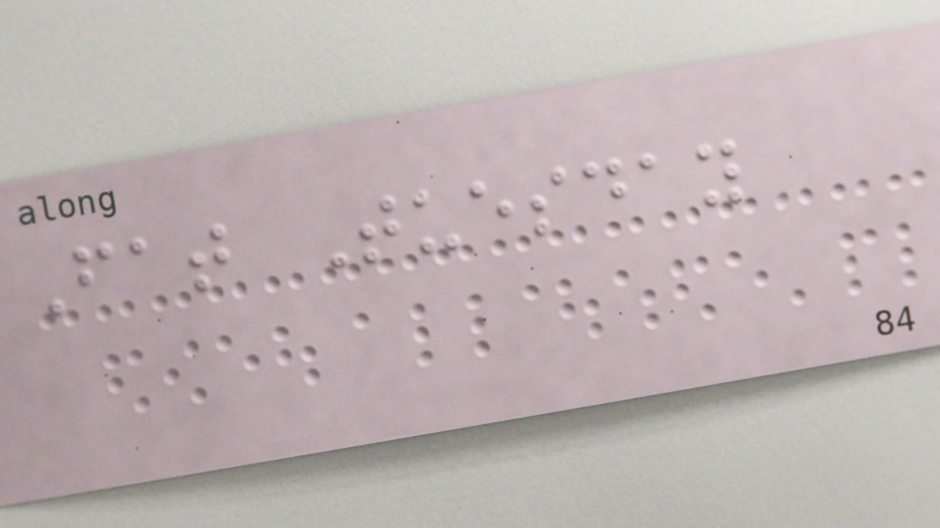Fat Tuesday
